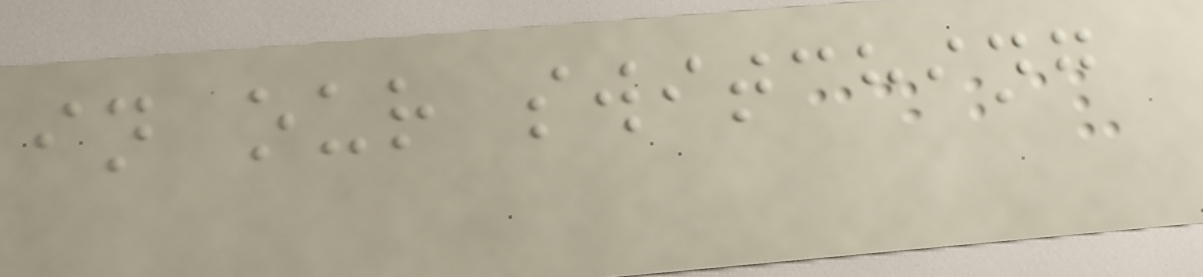in our switching
